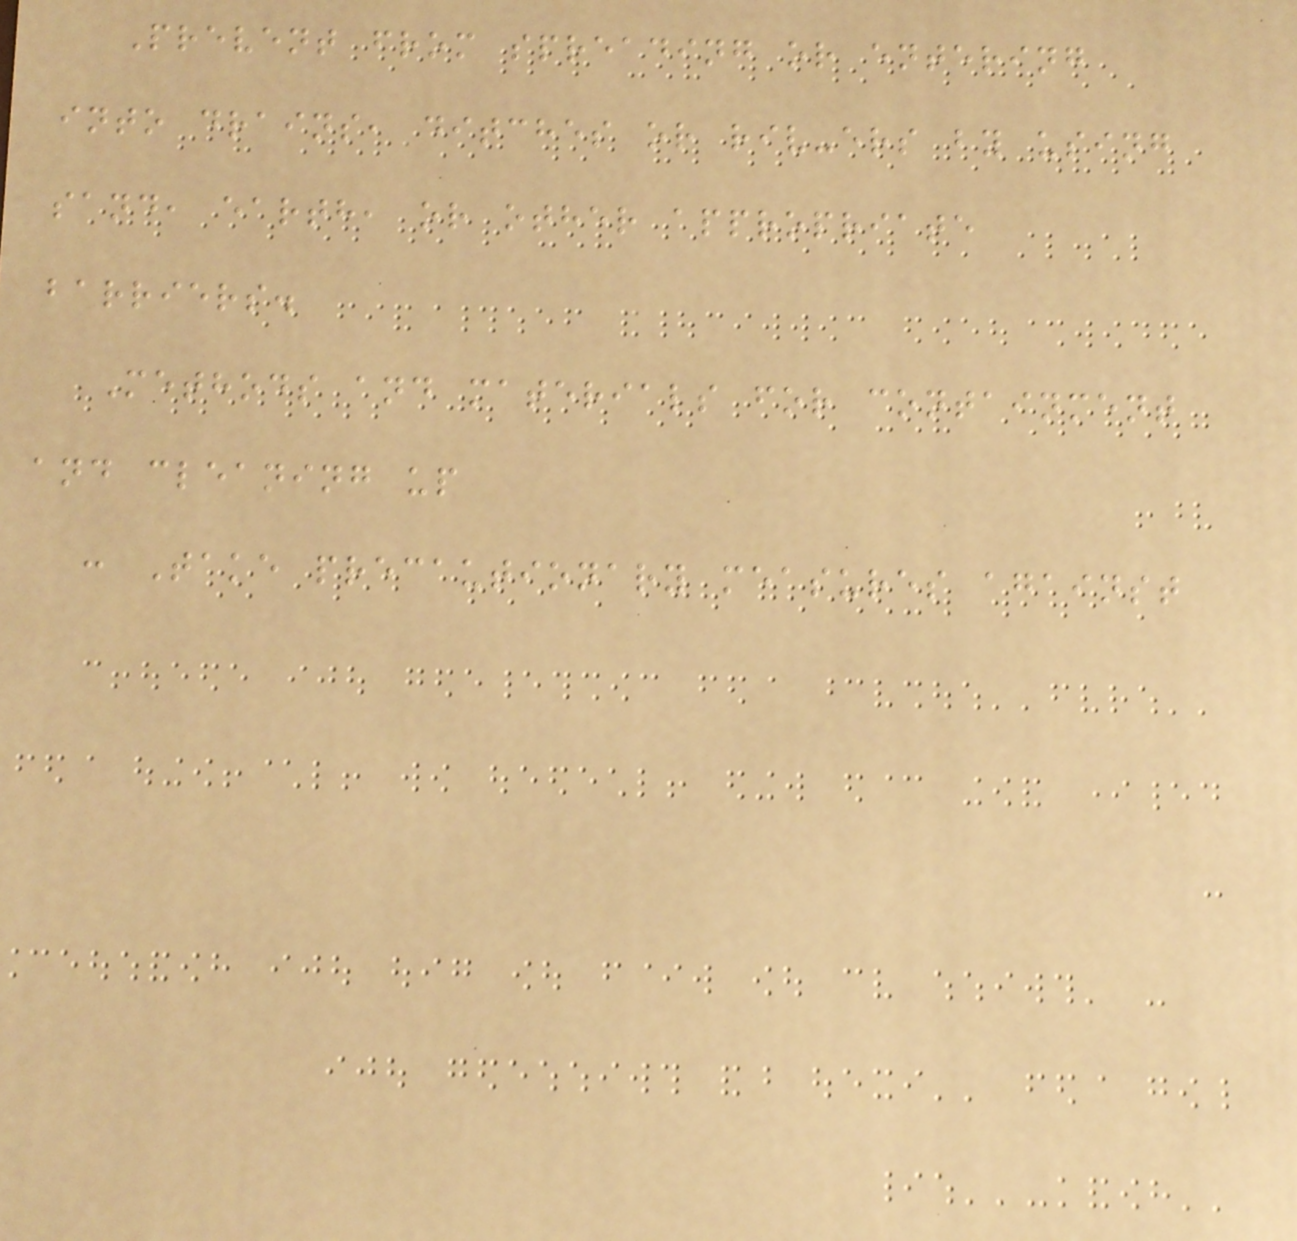Prevent from spreading or entering
into drains, ditches or riv-ers by using
sand, earth, or other appropriate
barriers.
Methods and materials for containment
and cleaning up
: Take precautionary measures against
